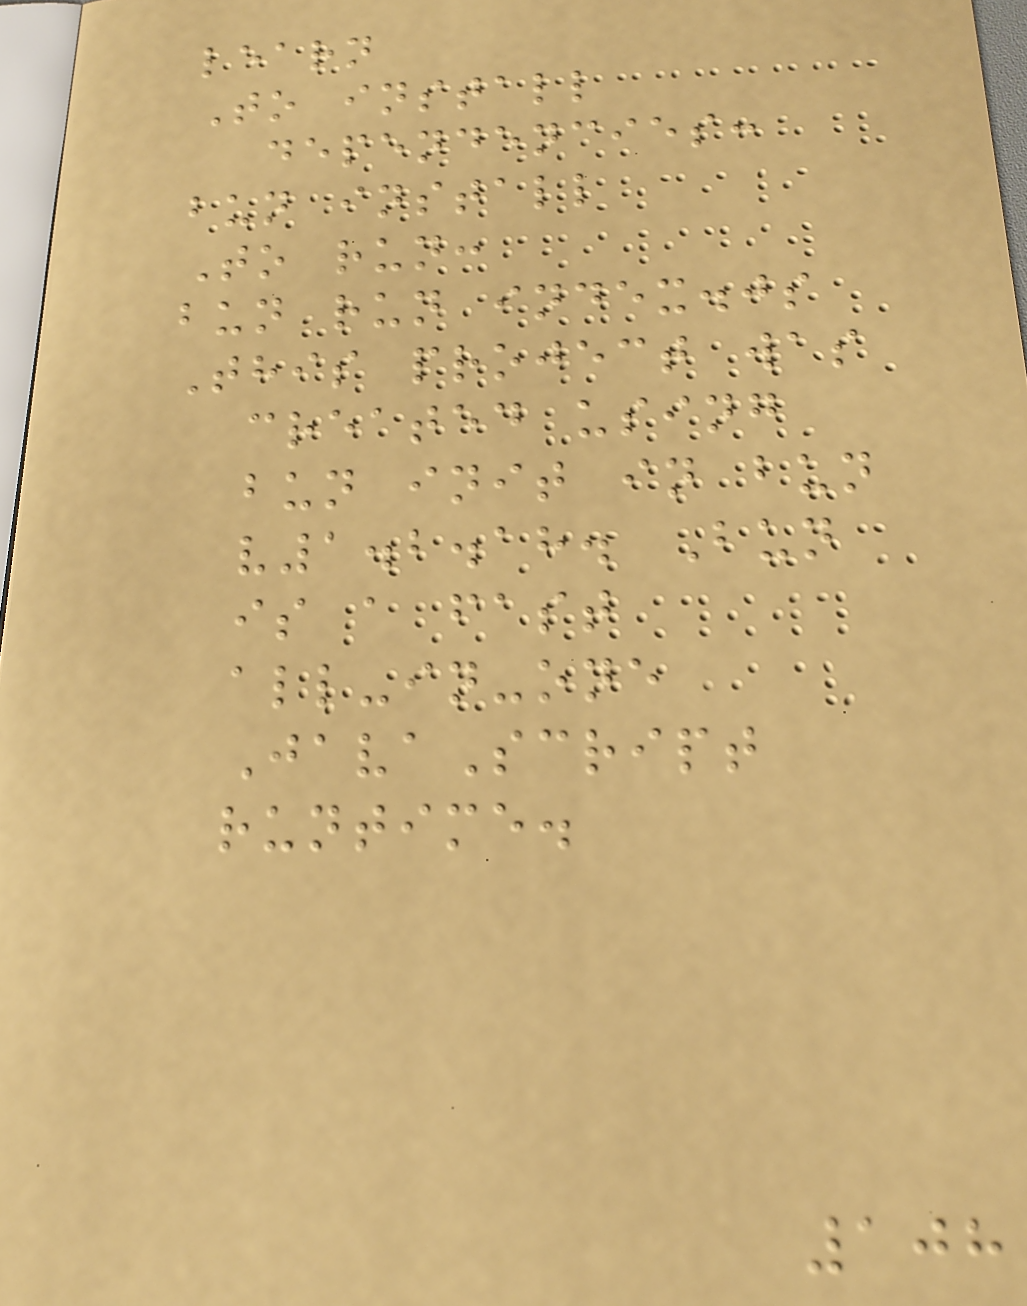learn
To install
dependencies:
bun install
To run:
bun run index.js
This project was
created using
bun init in bun
v1.2.18. Bun
is a fast
all-in-one
JavaScript
runtime.
108
